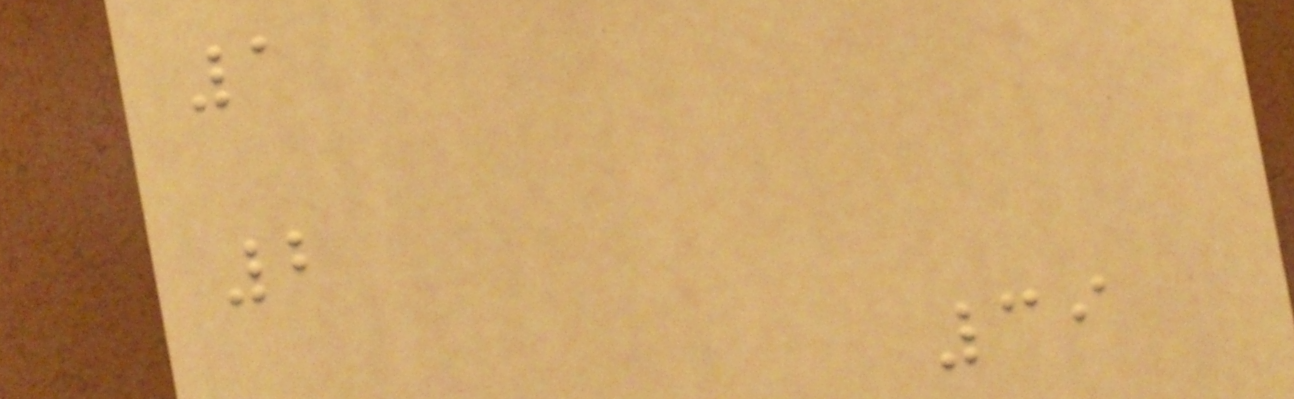1
2
39
